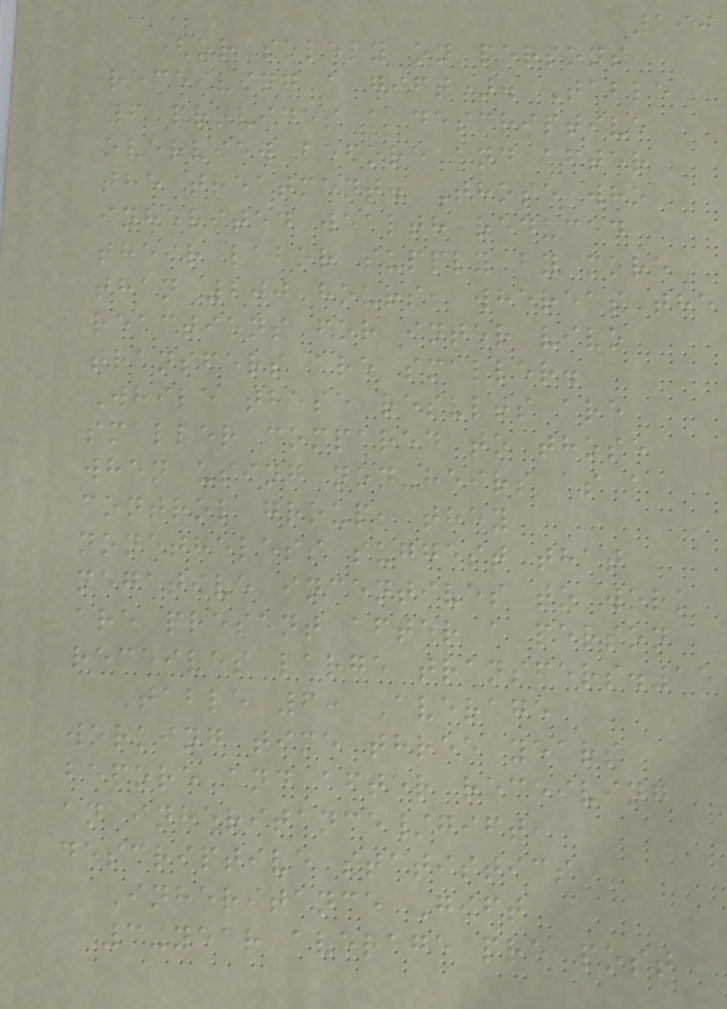190
(or solely on persons
receiving a gift). Table
6 provides a descriptive
overview before and after
the treatment. Those who
inherited wealth reduced
their labor supply by more
than 200 hours, whereas the
reactions for inter vivo
transfers are smaller.
While these results are
smaller compared to those
when using non-heirs as a
control group, they
nonetheless suggest that
negative incentives to work
are present after a person
receives large transfers.15
Table 6: Average
working time three years
before and after receiving
an inheritance/gift,
descriptive statistics
Inheritance Gift
3-year average pre post
